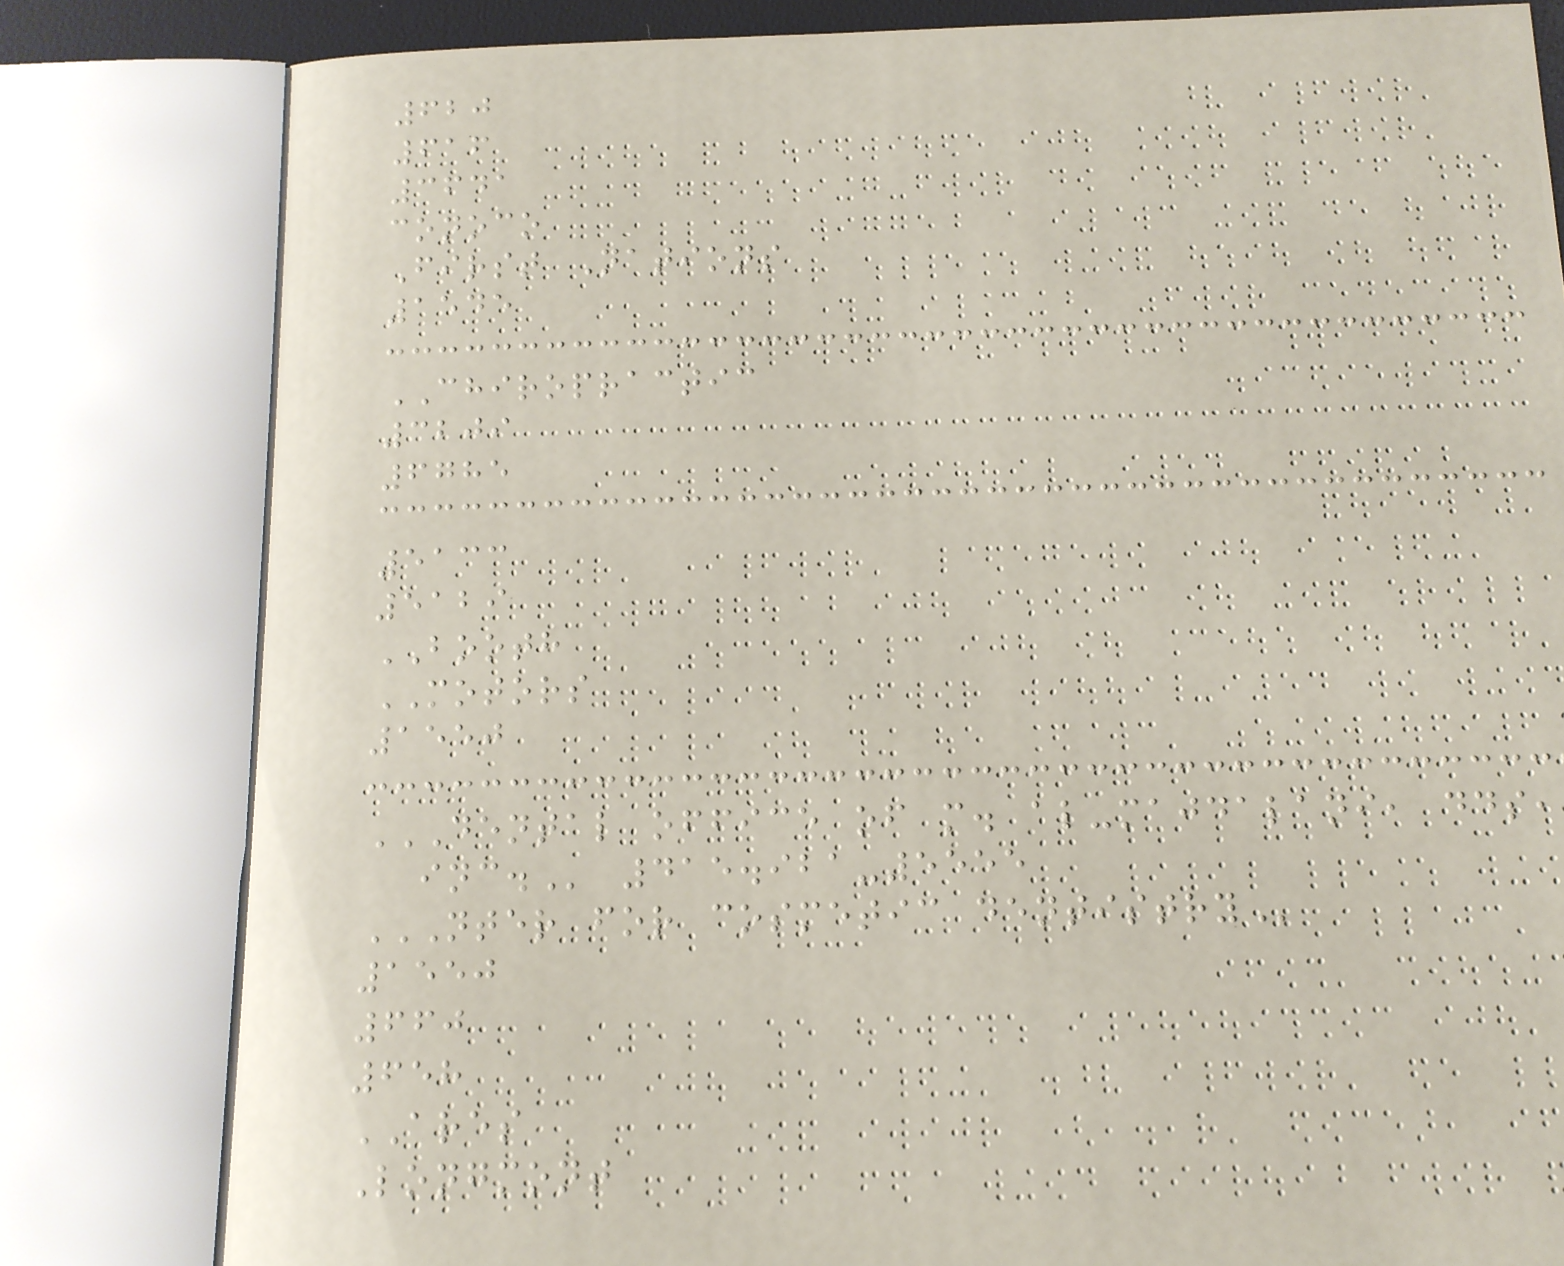620
616
3641
conoco
First Nations
1545
CHIROPRACTIC
3209
6785
5133
5129
BOOTH
MOTORS
1550
DENTAL OFFICE OF M. AL-MAJDALANI, DDS,
INC. 415.921-5555
NTER FOR COSMETIC DENTISTRY
1550
660
658
ARES
Longmont
